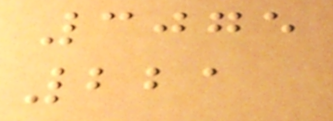3075
221
